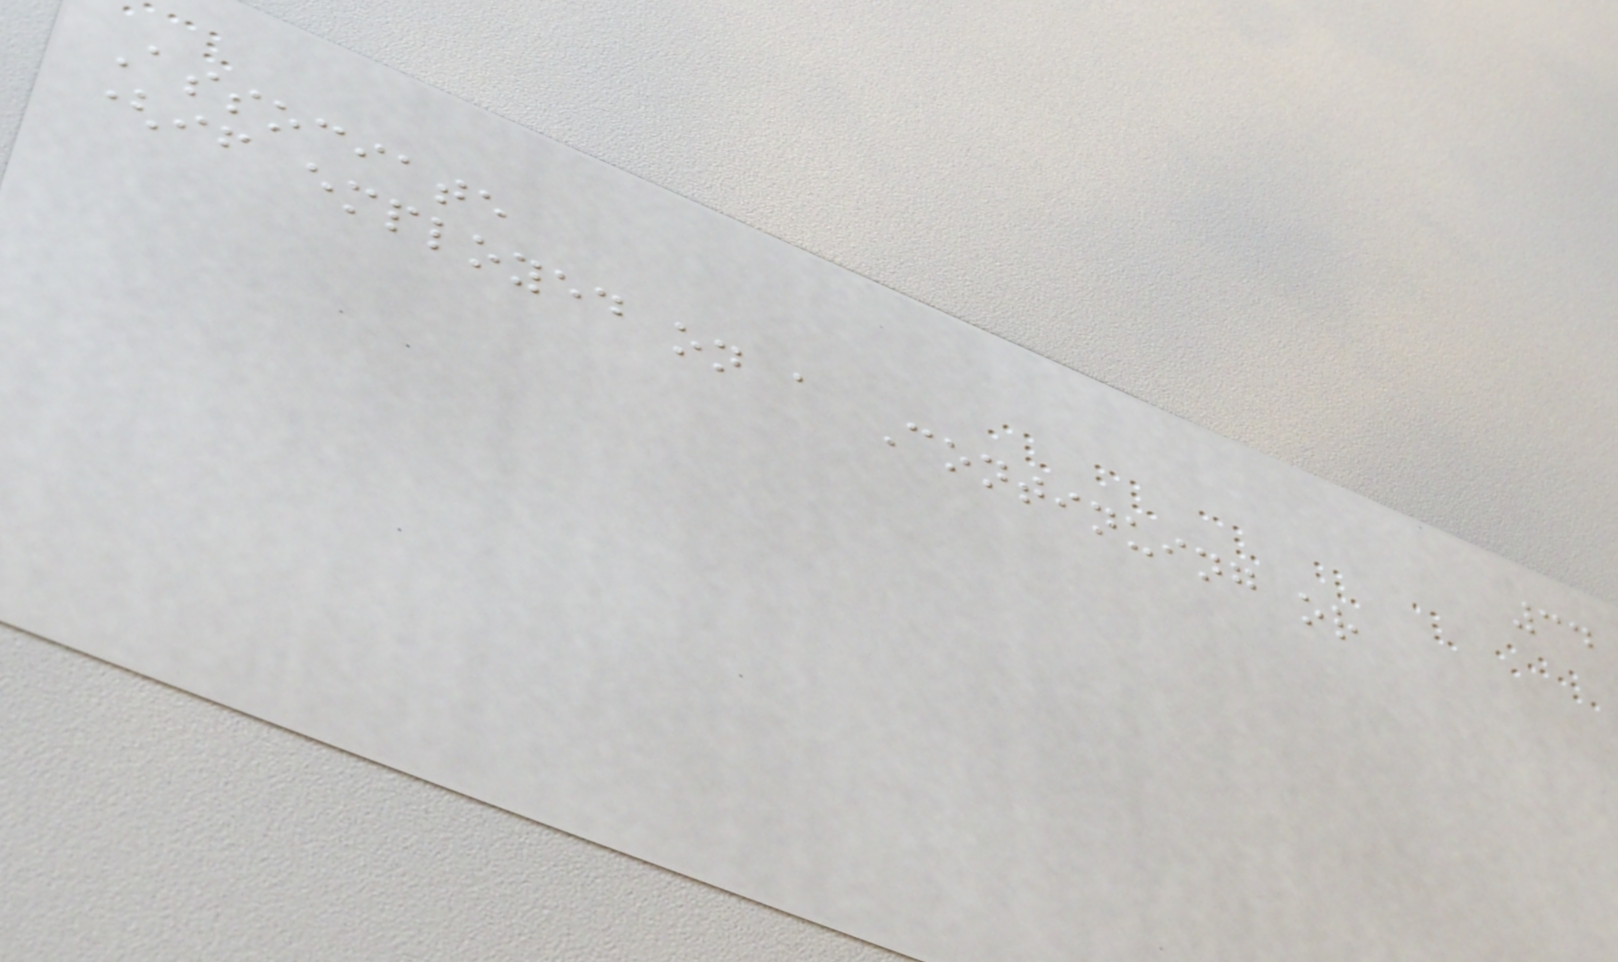34
Associate
(if employed on a Continuing or
